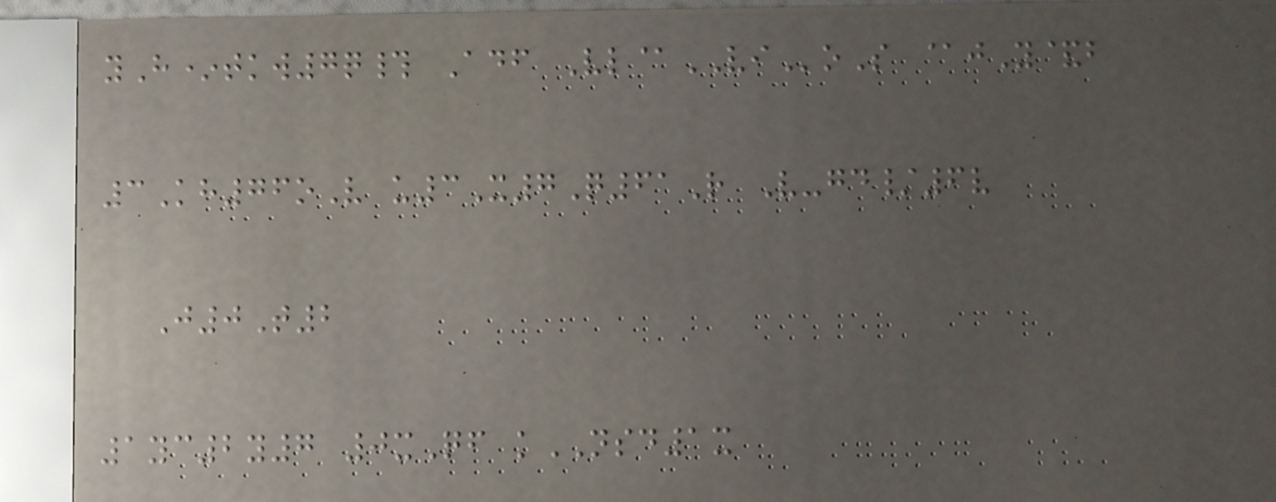yH*tkw7q# Adf Vl@VIoS @jY&b
3Kh76oV u3X7Q61R V-gd/6v
J0T2
1yc2y7 0xQf kNSD1x
